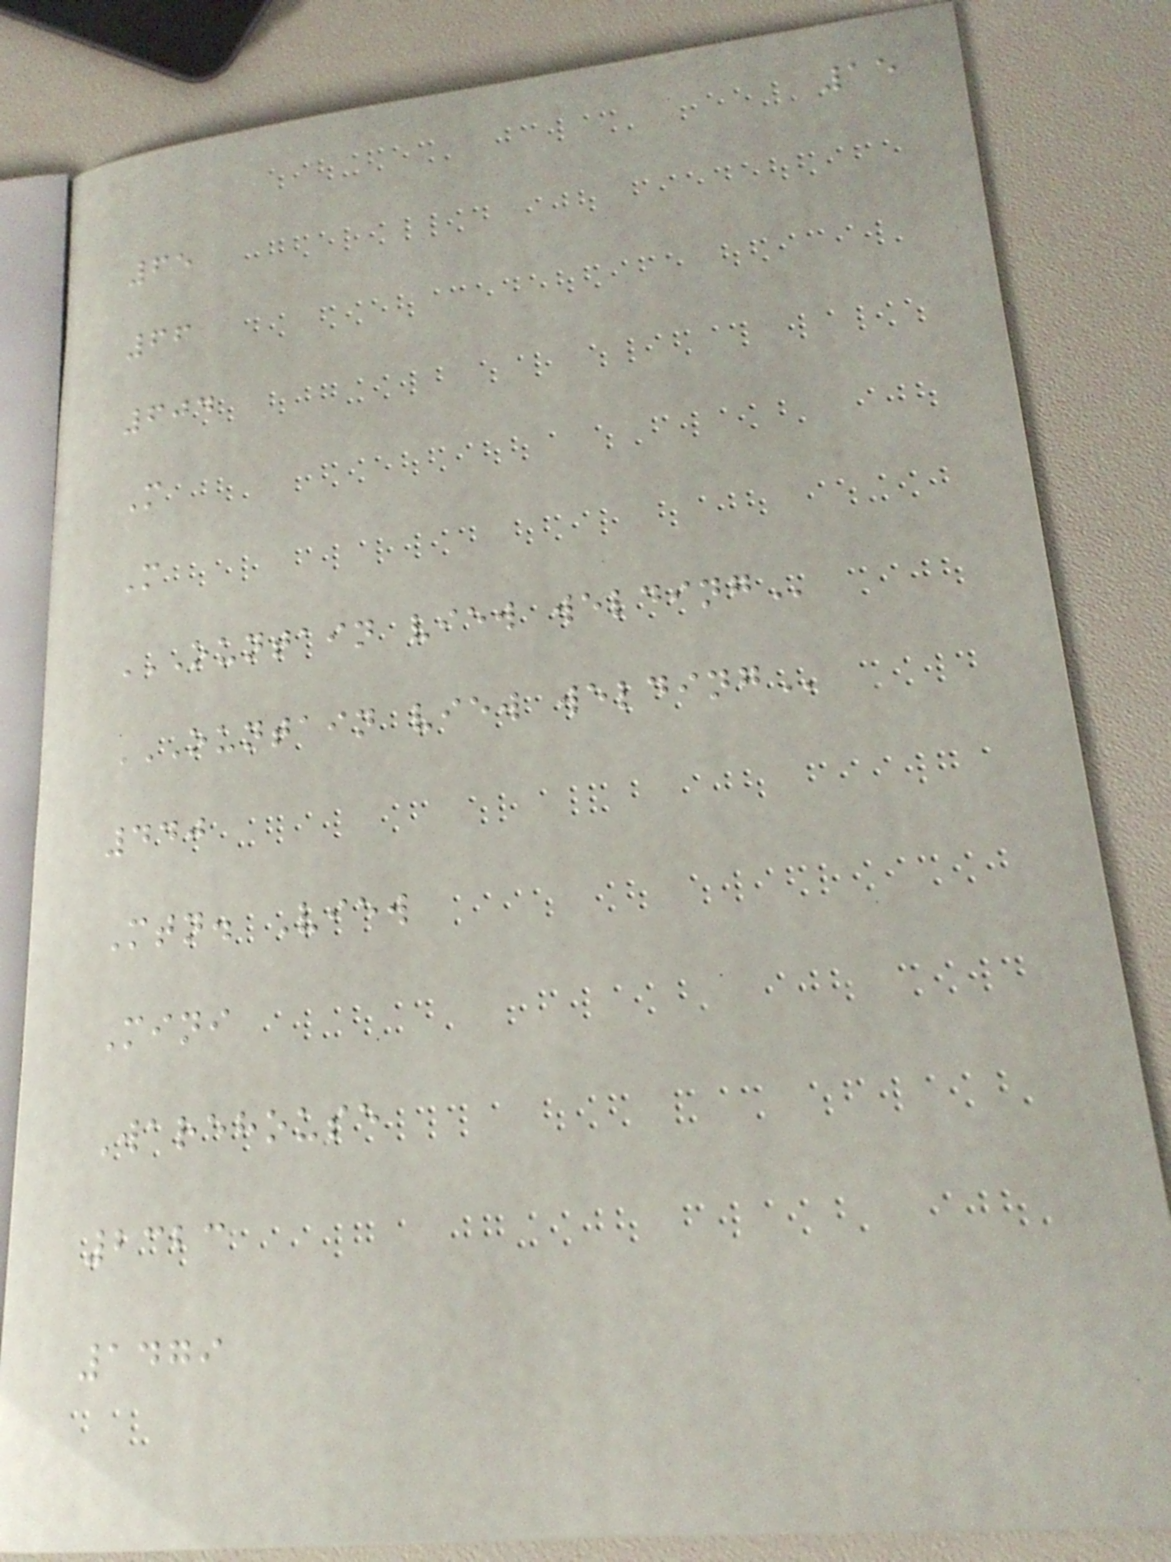15
65
66
604
M
M
OUNTAIN VIEW WELDING
OUNTAIN VIEW WELDING
440
Mtn. View
Mini
Warehouse
2323
1479
